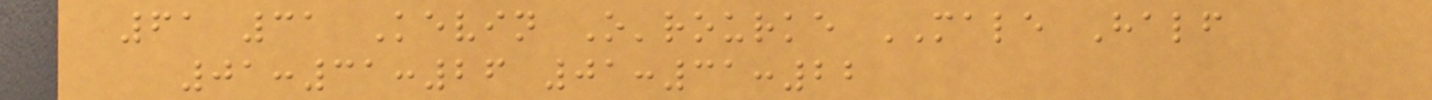61 31 Kevin O'rourke MALE Half
01:31:26 01:31:22
